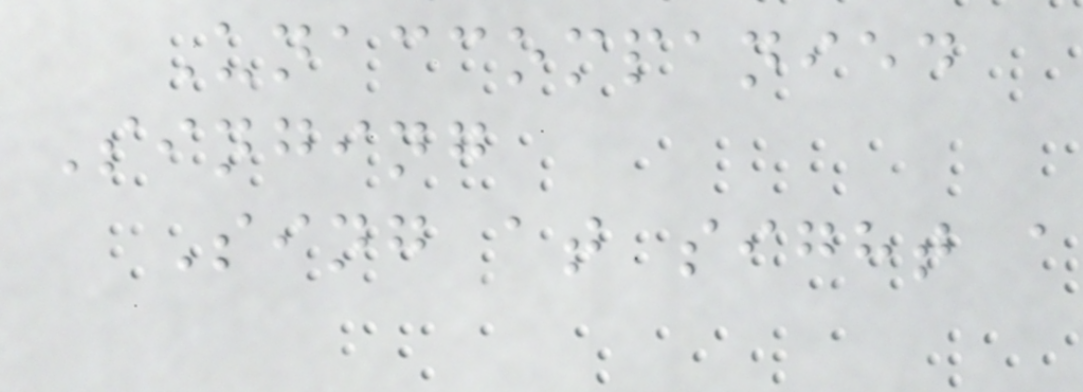Unaccompanied
Singing
Sing at sight a
